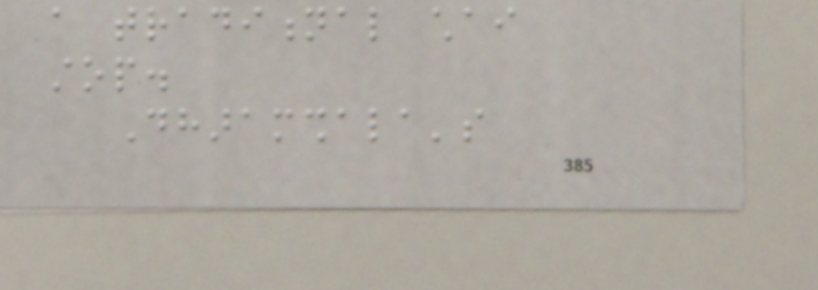a traditional chai
stop.
Dharamshala's
